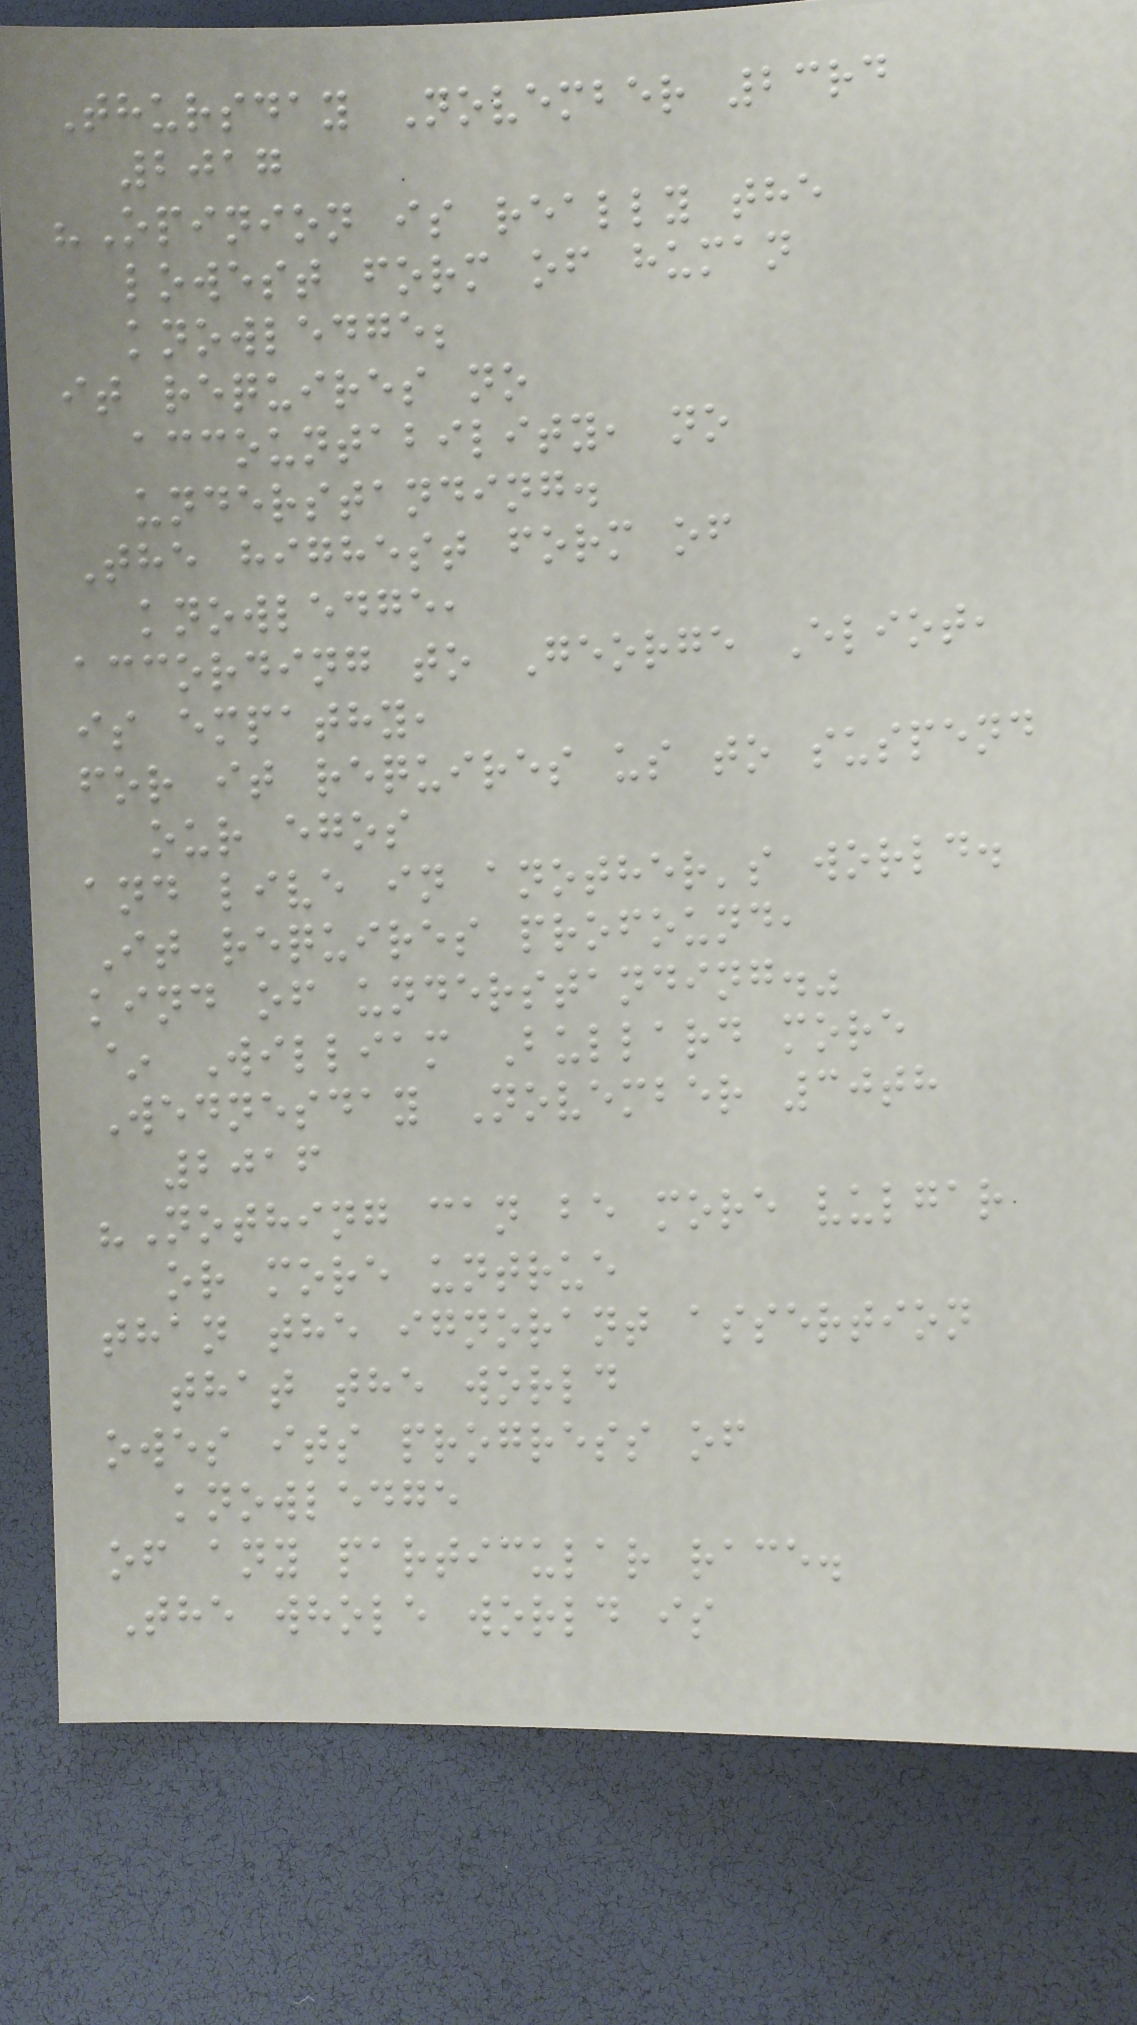Thursday November 23rd
2017
"Opinion is really the
lowest form of human
knowledge;
it requires no
accountability, no
understanding.
The highest form of
knowledge,
according to George Eliot,
is empathy,
for it requires us to suspend
our egos
and live in another's world.
It requires profound,
kind of understanding."
~ William Bullard more
Wednesday November 30th
2016
"Nothing can be more vulgar
or more untrue
than the ignorant assertion
that the world
owes its progress of
knowledge
of any particular race.
The whole world is
